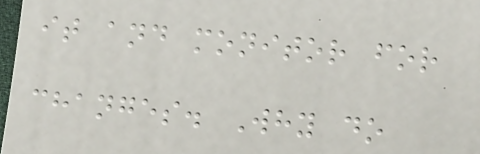it and monitor for
changes. Why do
